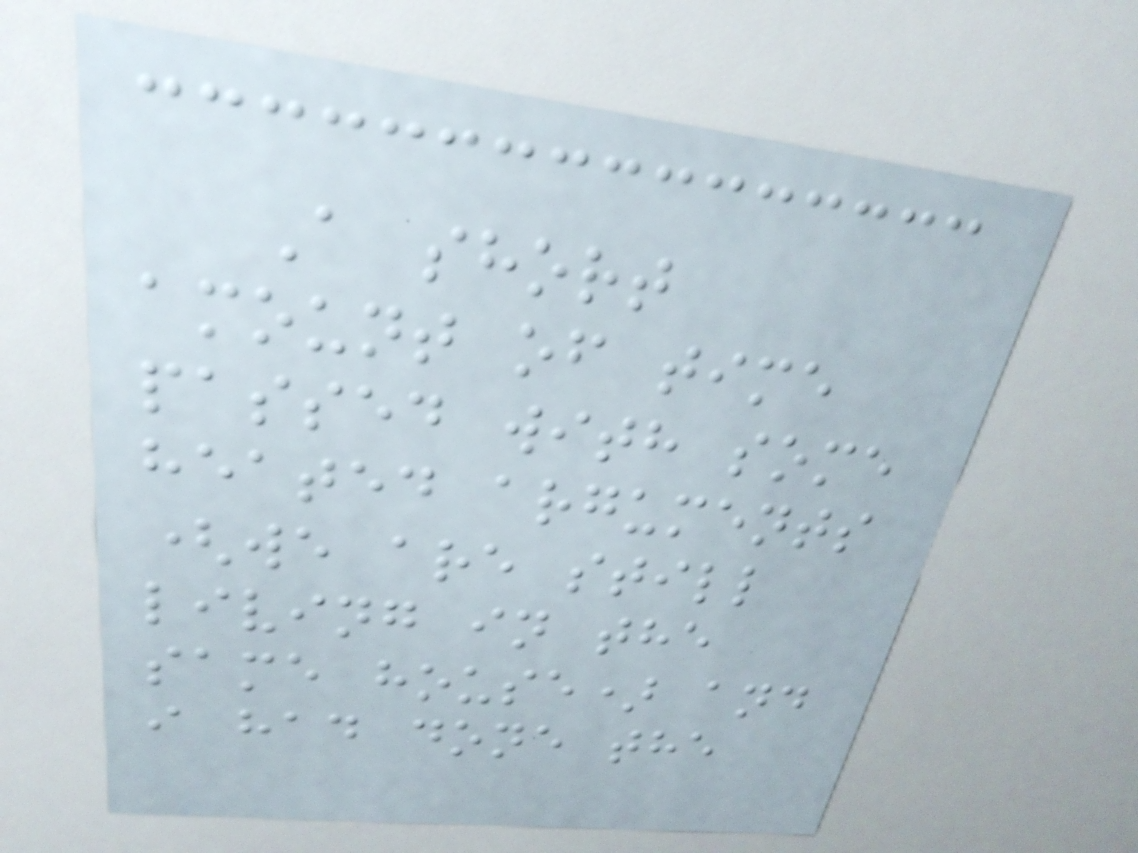A short
amount of time
passed with some
heated arguments
(we are still
living in the
same house) and
i had done the
